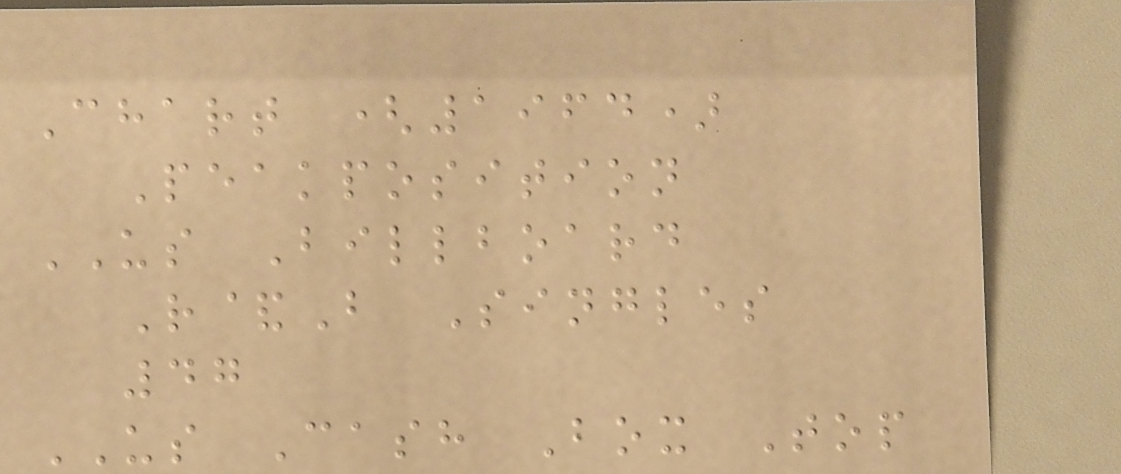Chart (1964)
Peakposition
US Billboard
R&B Singles
47
US Cash Box Top
